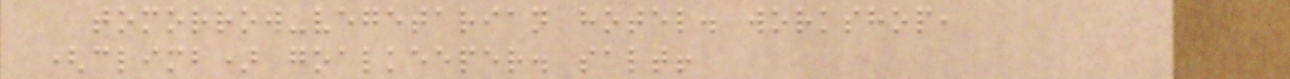tomorrow-vegetarian hotel. workshop,
(climb) goalkeeper. salt!
